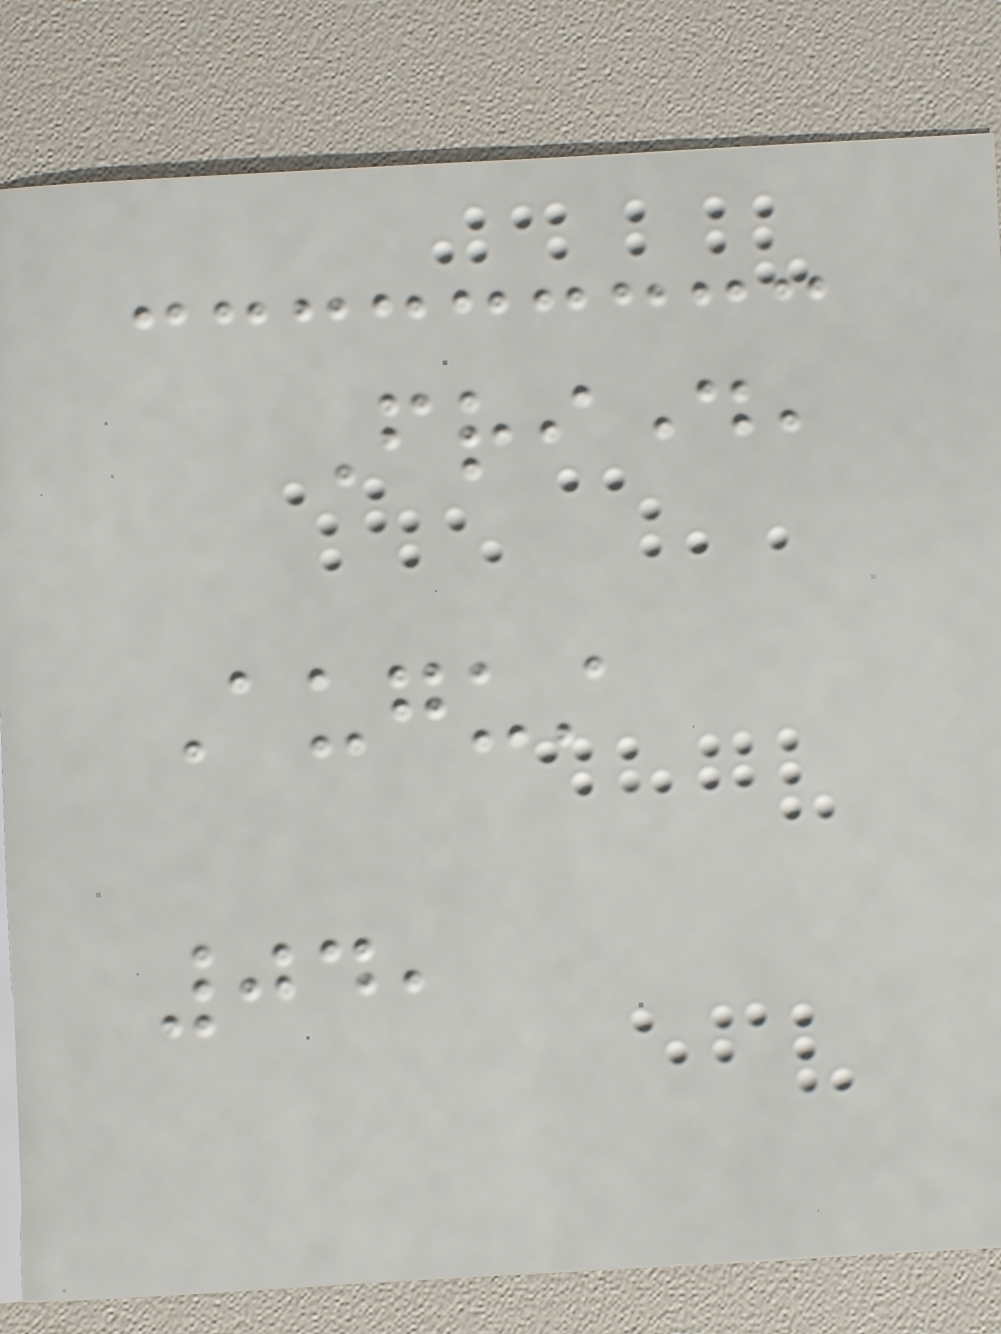Friday,
August
04,
